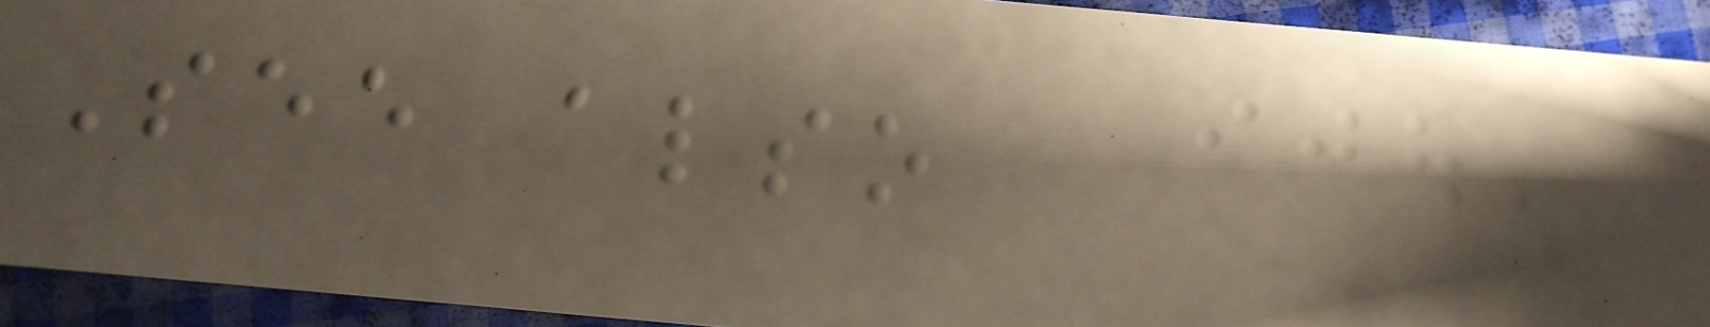See also
